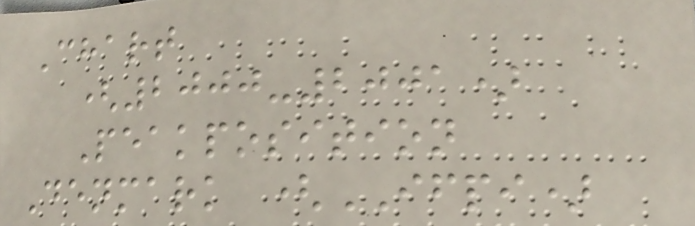Chart
(2000-2001)
Peakposition
Denmark (IFPI)
